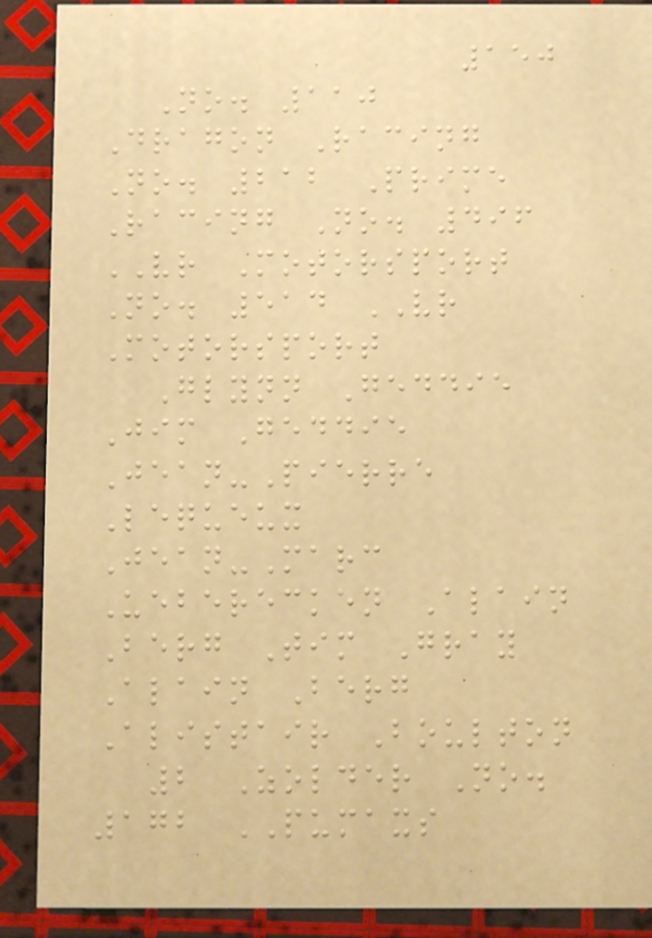150
No. 110
Dragon Racing
No. 212 Prime
Racing No. 496
VR Motorsport
No. 514 VR
Motorsport
Glynn Geddie
Jim Geddie
Jean-Pierre
Lequeux
Jean-Marc
Ueberecken Alain
Berg Tim Gray
Alain Berg
Alistair Boulton
2 Zolder No.
172 PUMAXS
